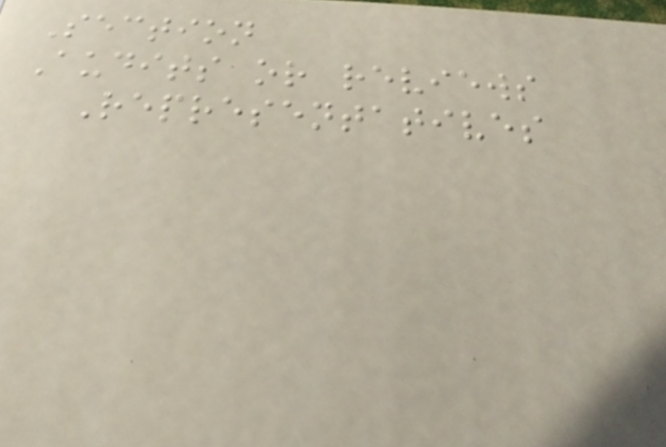Section
Audits or reviews
Representatives
